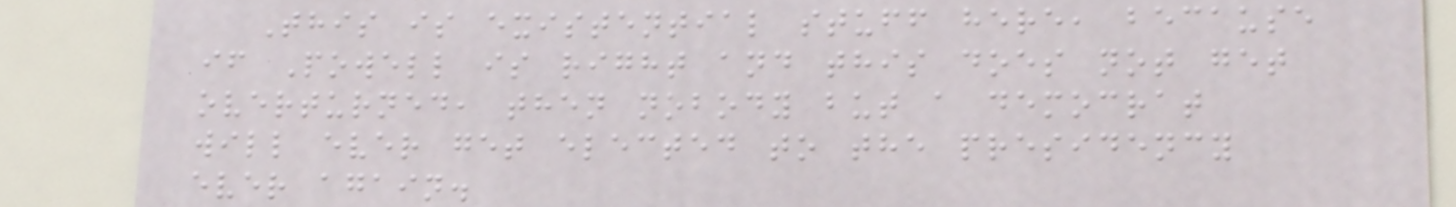This is existential stuff here, because
if Powell is right and this does not get
overturned, then nobody but a democrat
will ever get elected to the presidency
ever again.
